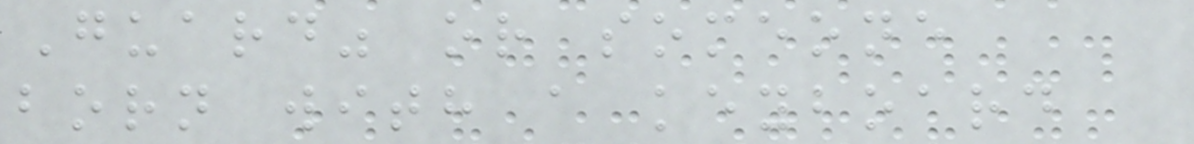Guard" or someone
born with a keyboard
